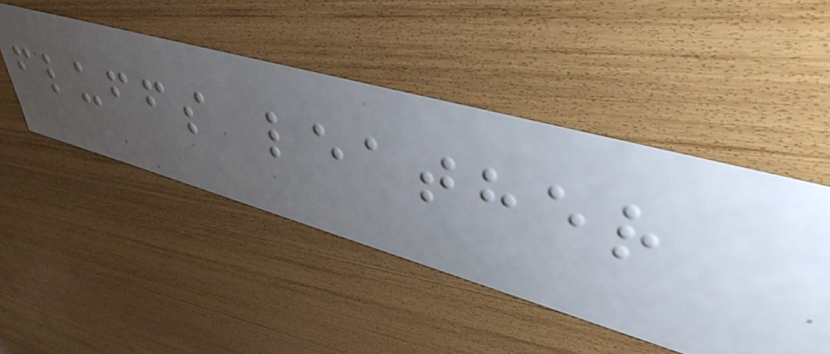fluffs leather
